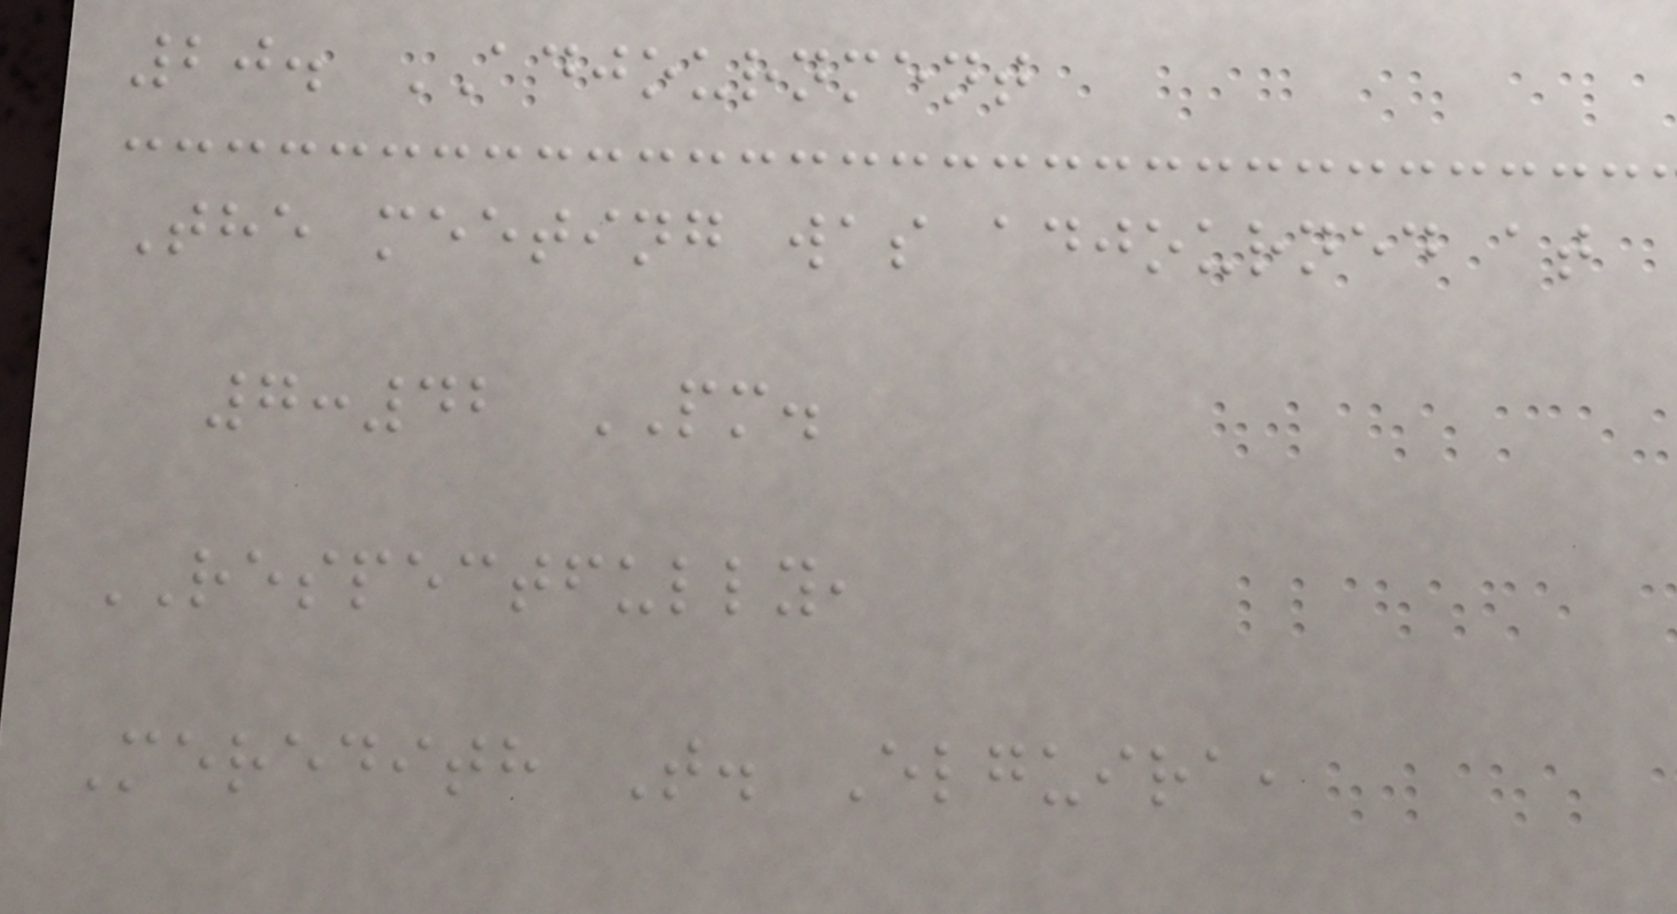20. ADJOURNMENT
The meeting was adjourned at
7:42 PM.
RESPECTFULLY,
Meredith T. Elguira,
